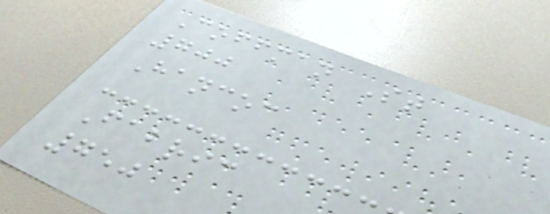Coffman St
700
Hancoc
Fabric
750
